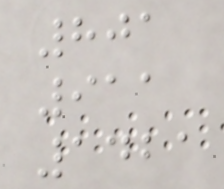801
911
1421
